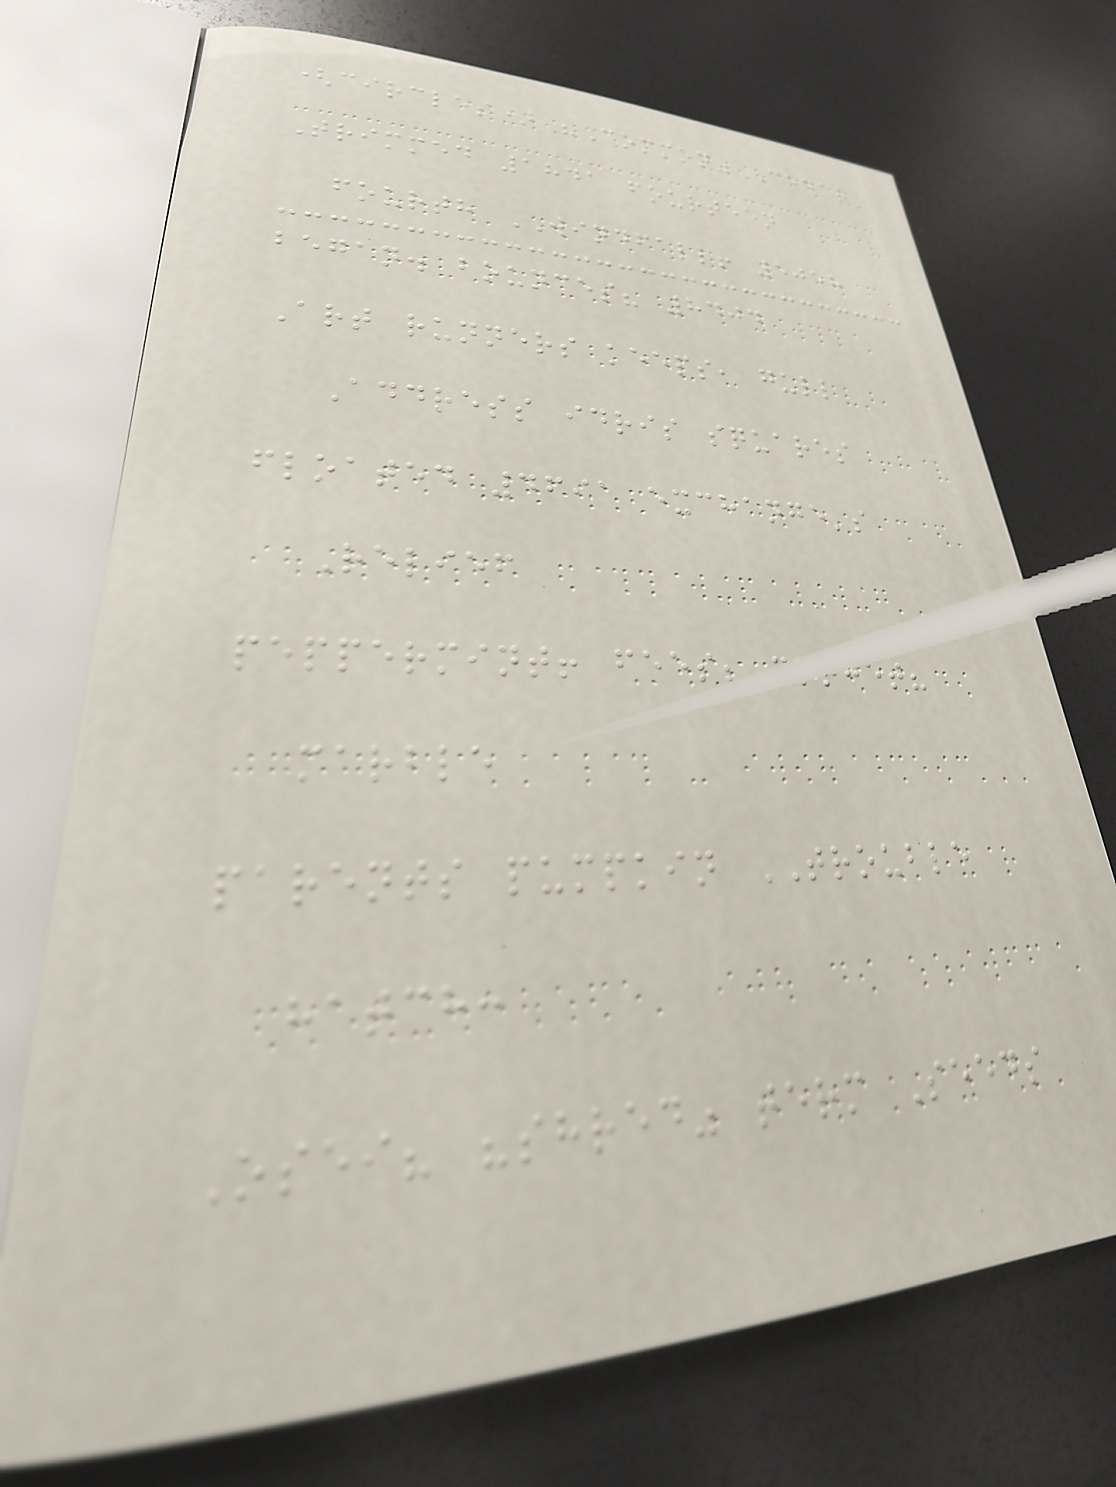(circles) "Common" Cedar
Trimmed 1841 fourteen
fourth WINDFALL! 5058
began. bounces? 8404
Art runners keeps, gull
Address idris squares
floated 4691 exchange's
Relief
peppermint! fees; forget?
marble
parents pumpkin TROUBLE
hatch:
Osei? "shred" term Seeds
